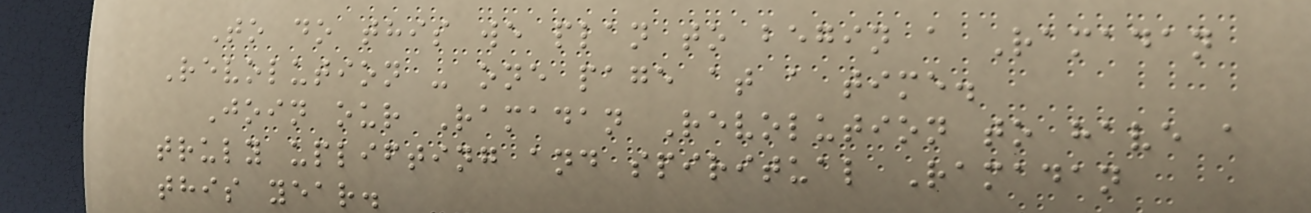To do this we plan to begin a Ramadan
Revolution - one page at a time.
Join our Ramadan Revolution to have a
truly uplifting and spiritual Ramadan
this year.
